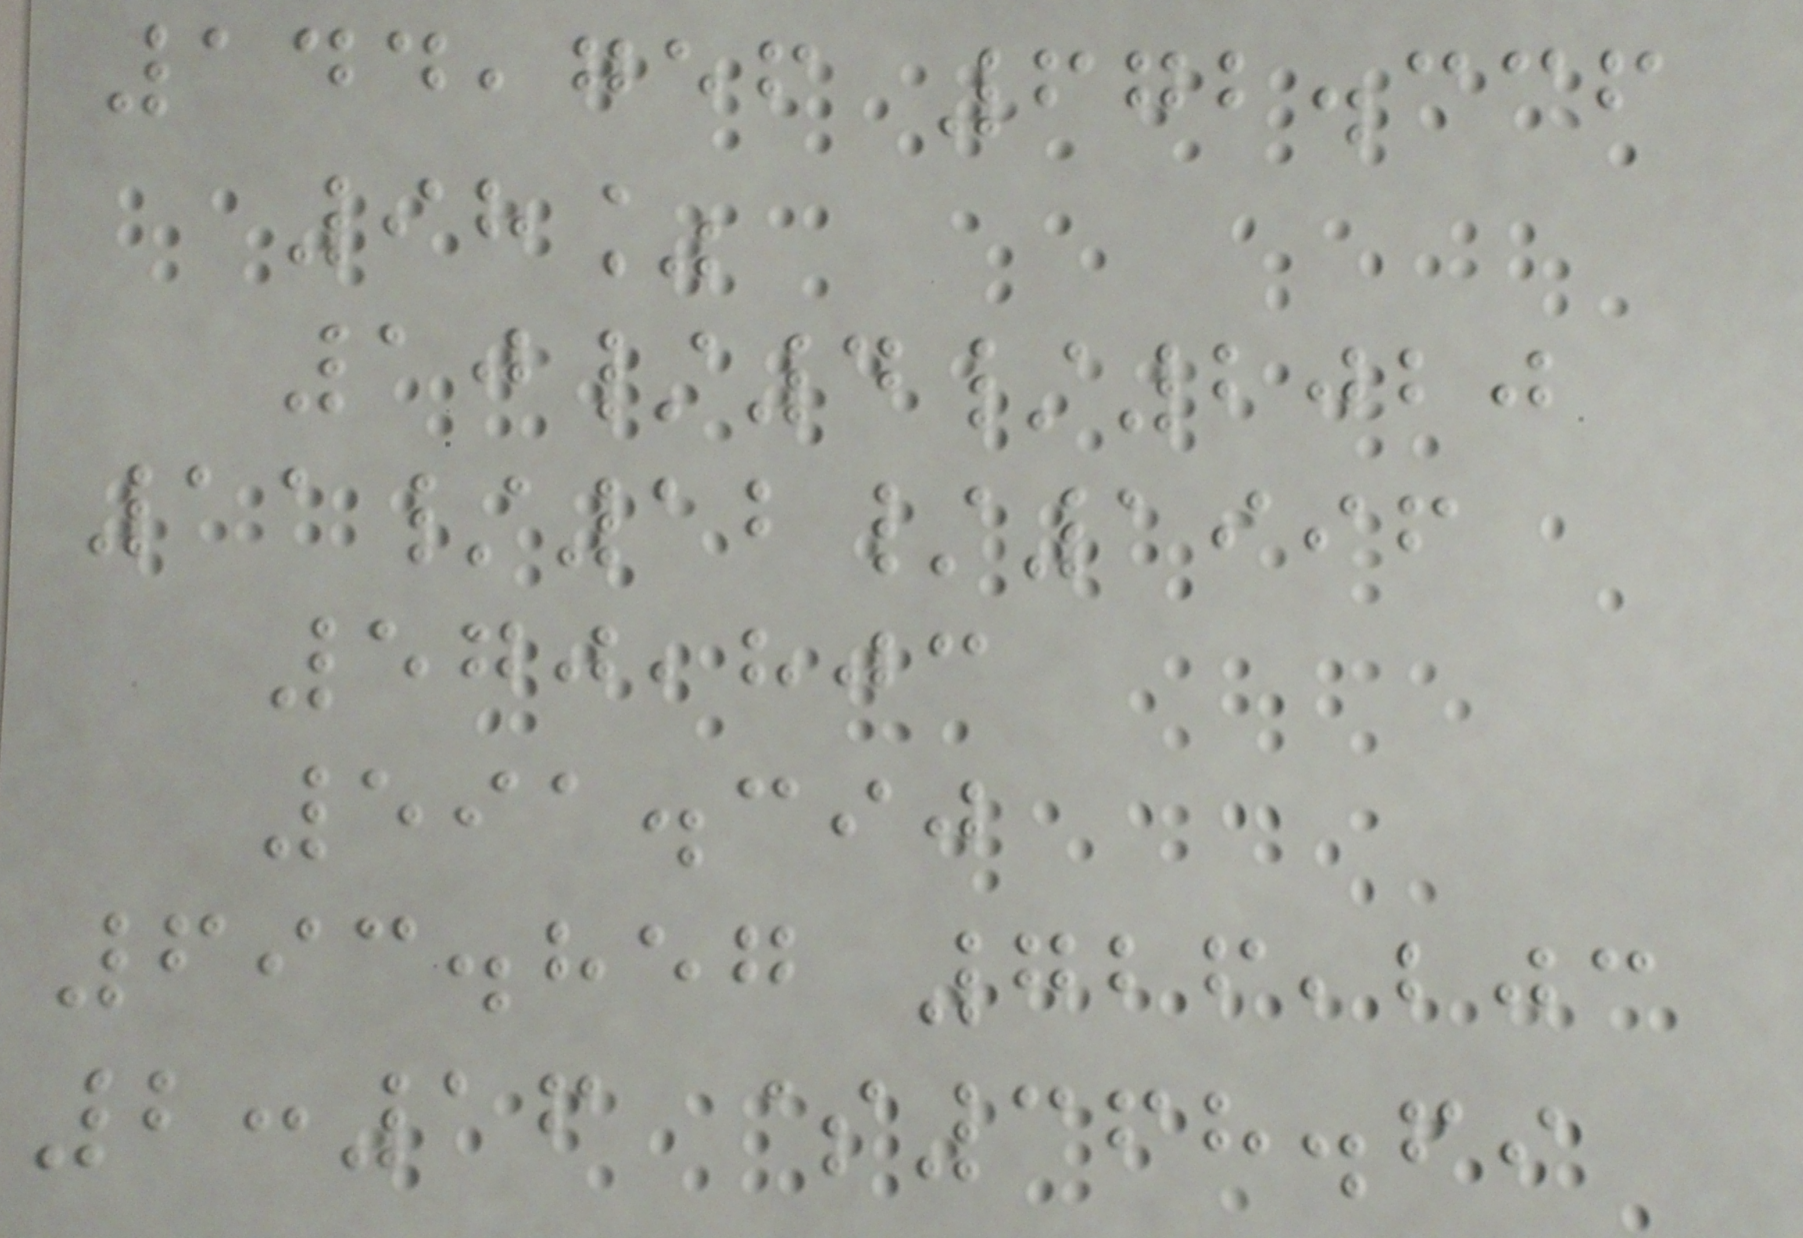144,756 672.336
98%
10/4/2020
11/12/1996
570,803
591.390
693.857 726,203
2:16 $368.69
